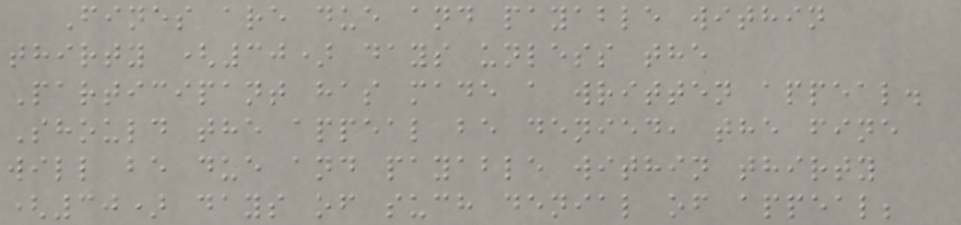Fines are due and payable within
thirty (30) days unless the
Participant has made a written appeal.
Should the appeal be denied, the fine
will be due and payable within thirty
(30) days of such denial of appeal;
